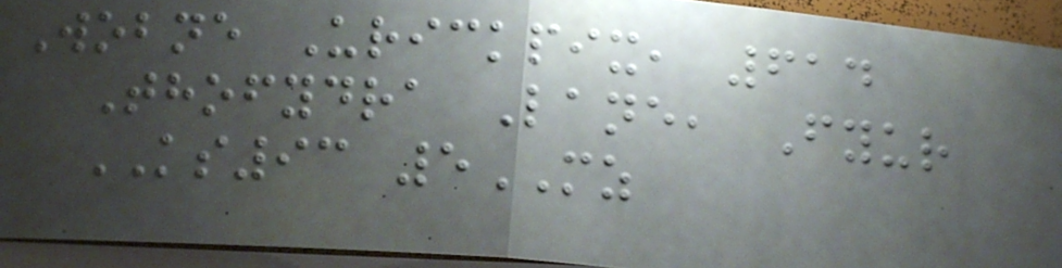Wobne Urickpix, 614
Thofydra Lane, Fyur
KS93 5MZ
